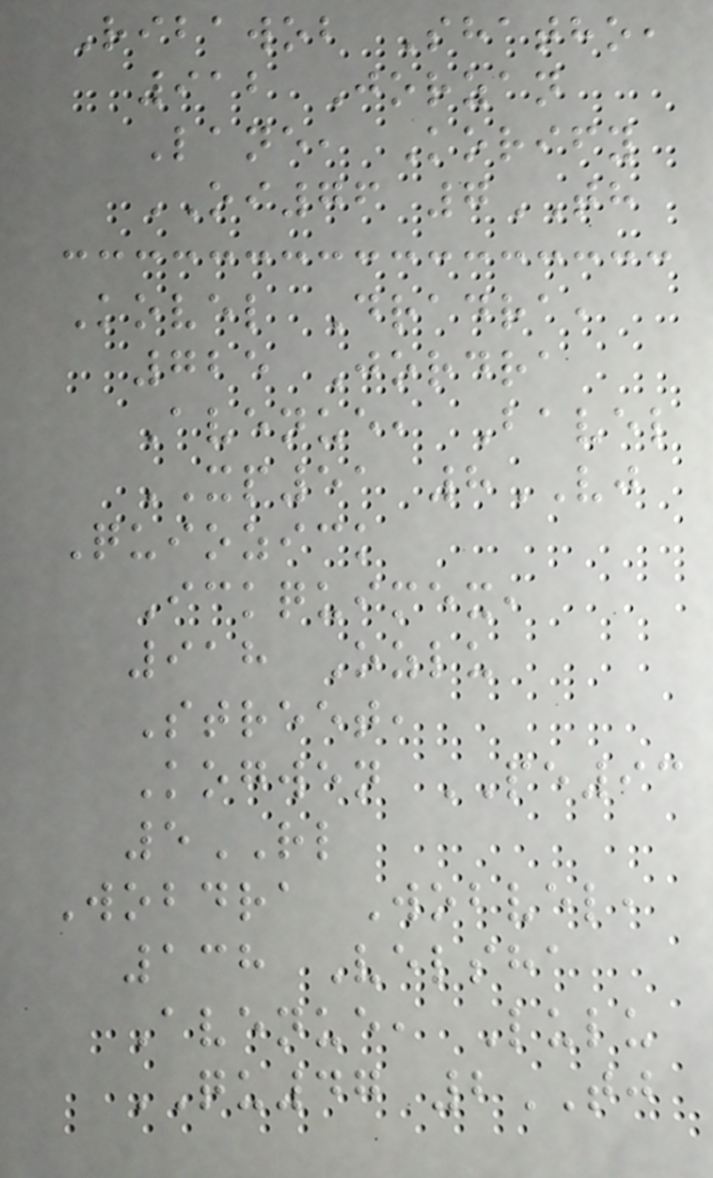Ribawob Shatho,
912 Jorzan
Lane, Korify
OI76 7TH
Kovel Dradra,
725 Jordra
Avenue, Bavel
XP51 8VJ
Quiozick
Ickquimex,
918 Ozlu
Street,
Kogwen PE93
5RL
Wobdra Wobvel,
138 Velsha
Avenue, Lulu
QU47 2TJ
